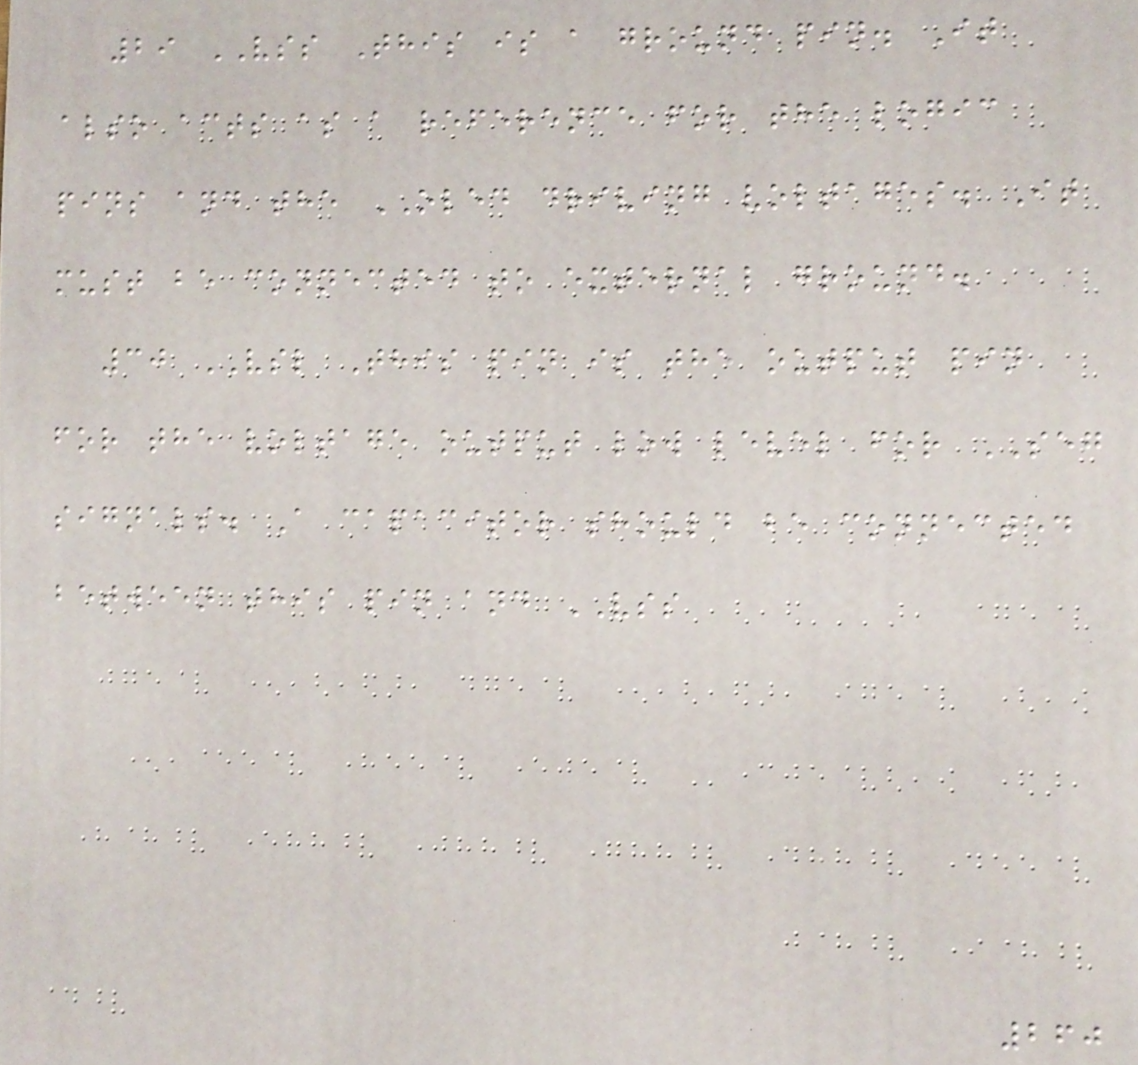29 VSS This is a ground pin. It
also acts as a reference for the logic
pins and the OLED driving voltages. It
must be connected to external ground.
30 VSL This pin is the output pin
for the voltage output low level for SEG
signals. A capacitor should be connected
between this pin and VSS
260
